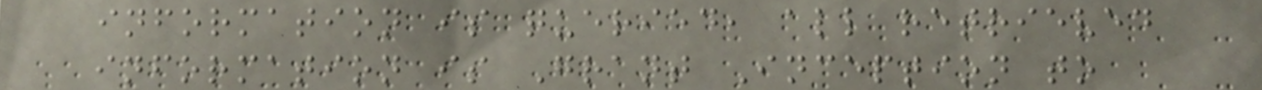information is queried, all retrieved
information is Grant Inception to
